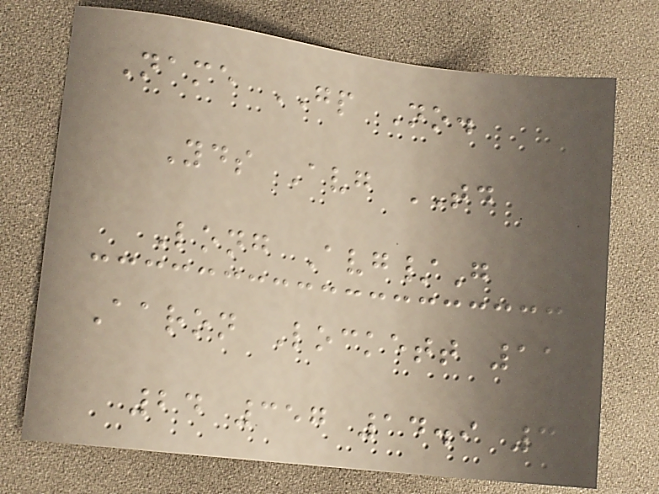Name GP No.
Yds Avg TD
Long Avg/G
Aaron Lockett 11
24 357 14.9 3
